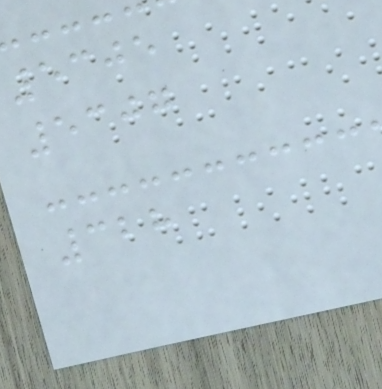5305
5307
328
